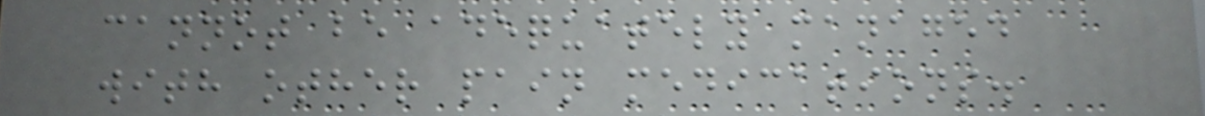cannot be adequately managed
with other pain medications.
